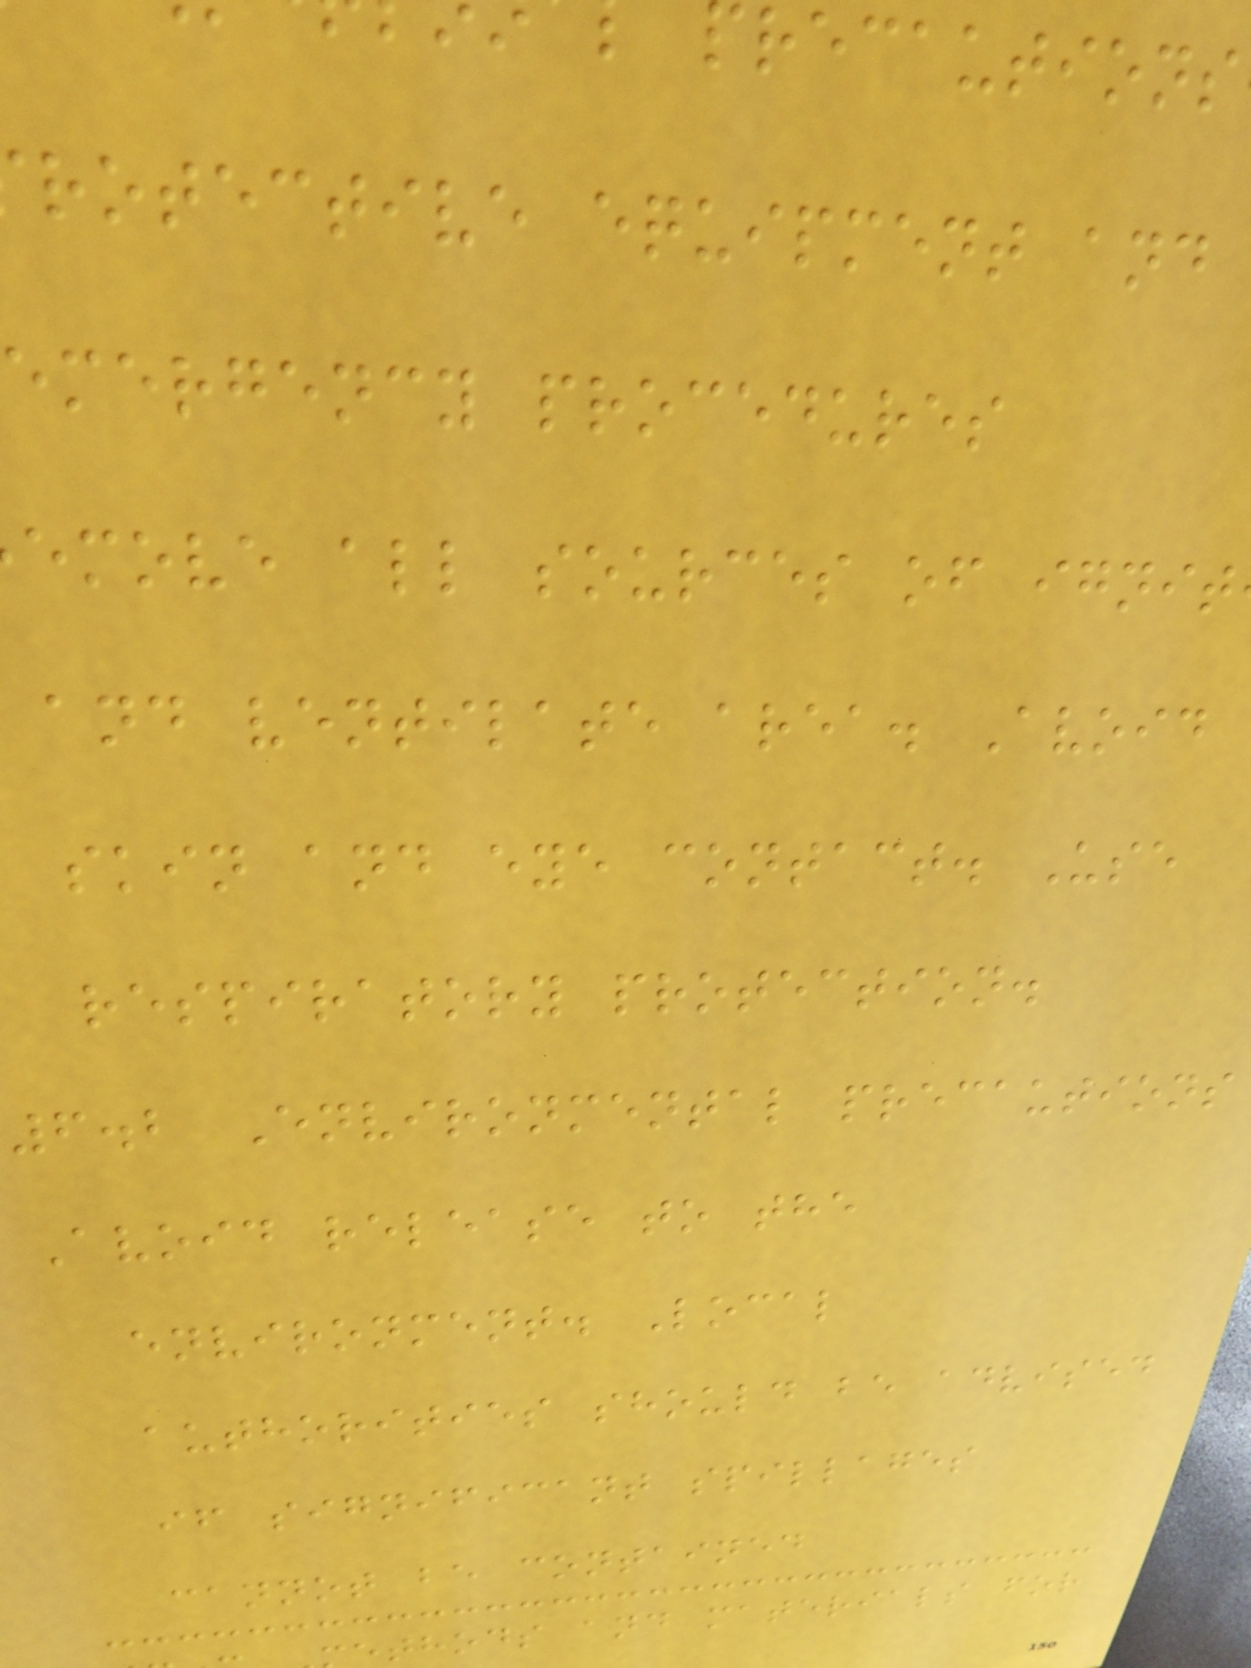rotective equipment and
emergency procedures
emove all sources of ignit
and ventilate area. Avoid
skin and eye contact. Use
respiratory protection.
6.2 Environmental precautions
Avoid release to the
environment. Local
authorities should be advised
if significant spillages
cannot be contained
thods and materials for
